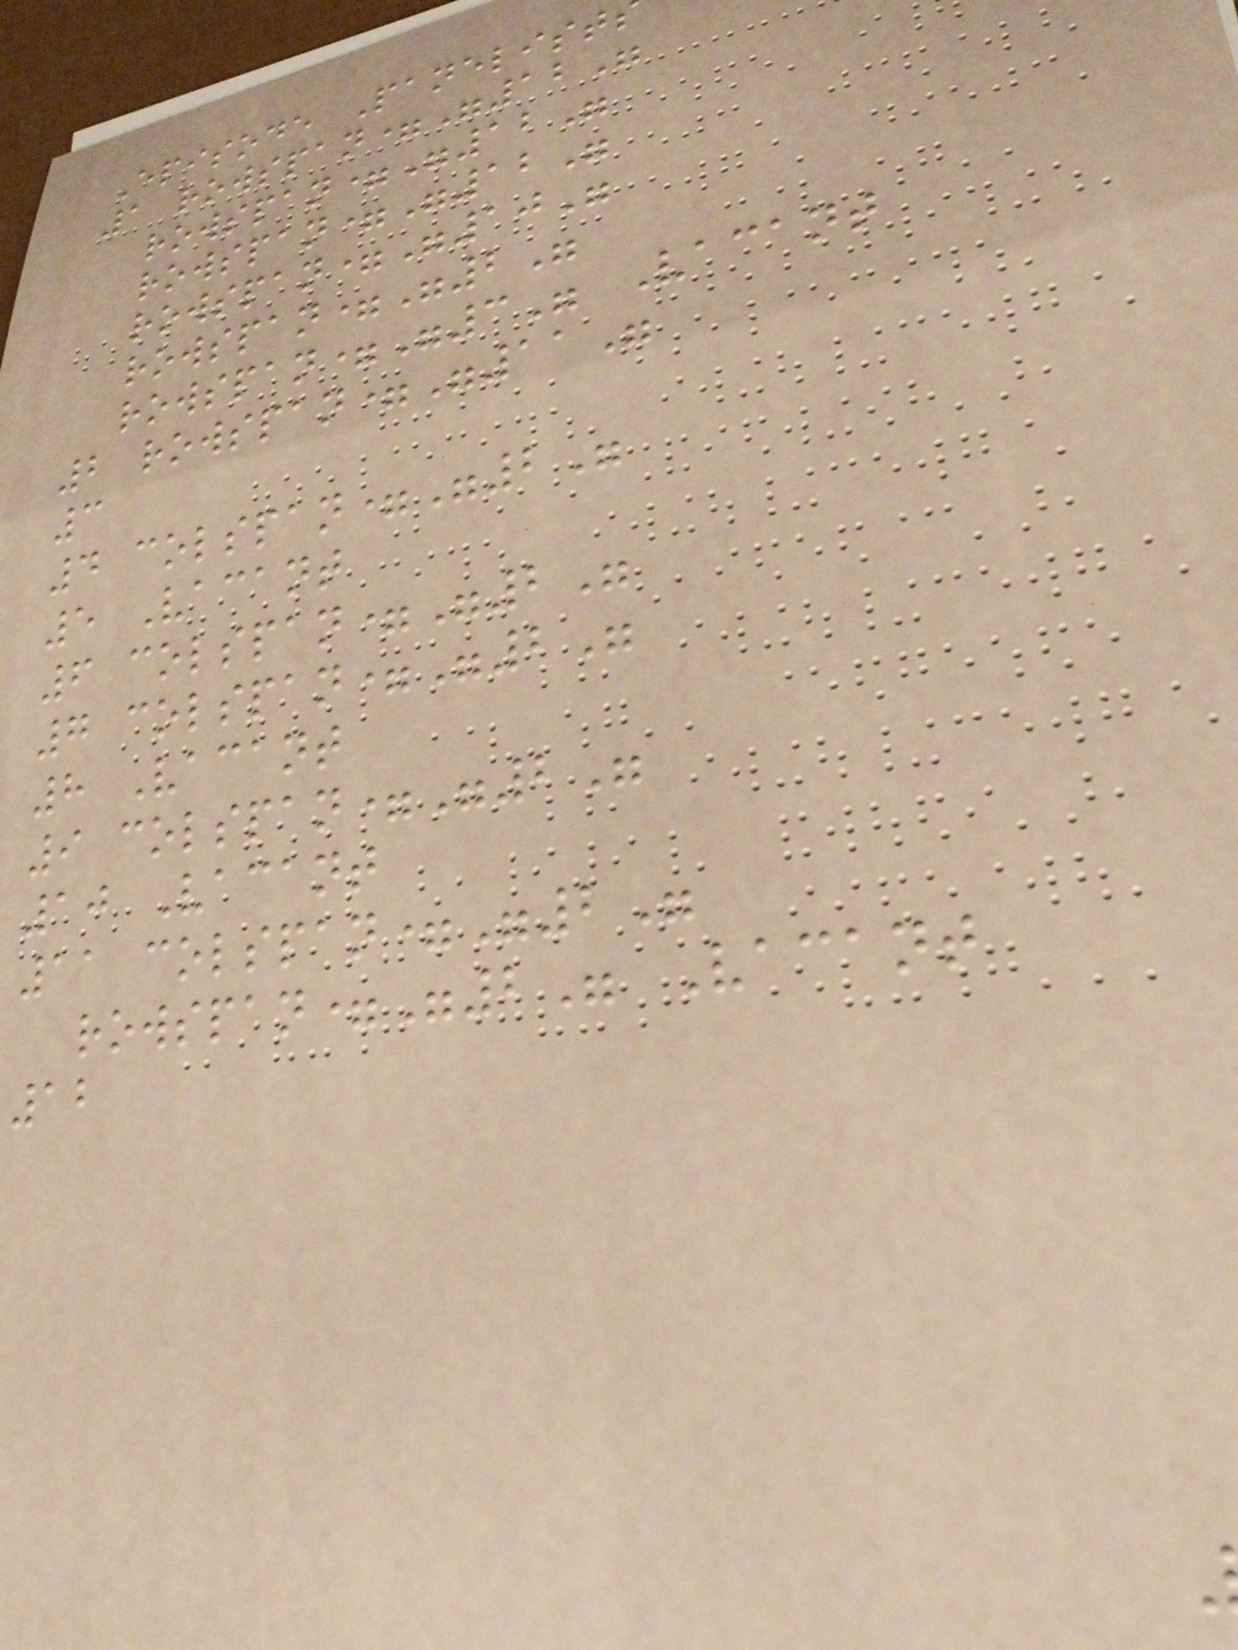Episode Panelist
1 rowspan="12"
rowspan="12"
rowspan="12"
rowspan="10"
rowspan="2"
rowspan="3" Vacant
2 rowspan="11"
3
4 colspan="2"
5 Vacant
6 colspan="2"
7 colspan="2"
8 Vacant
9 colspan="2"
10 Vacant
11 colspan="2"
rowspan="2" Vacant
12
